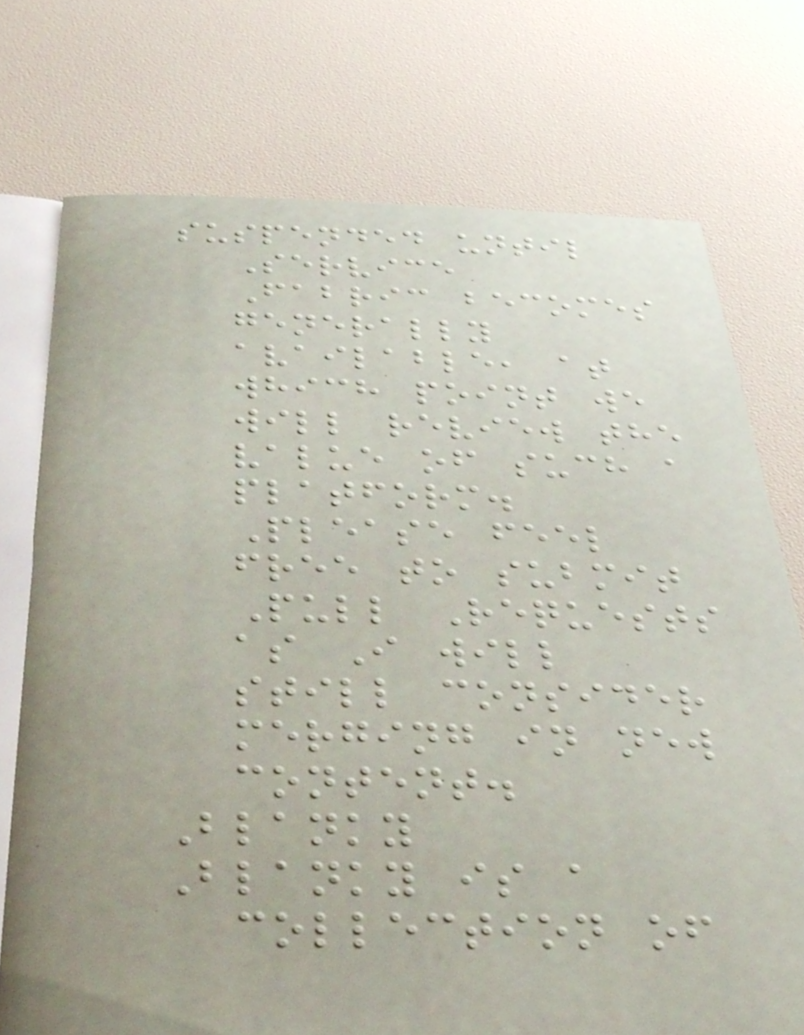suspended until
Service
Fabric becomes
generally
available, at
which point we
will review the
value of such a
platform.
Please feel
free to submit
Pull Requests
as I will
still consider
merging in new
content.
Blanky
Blanky is a
collection of
